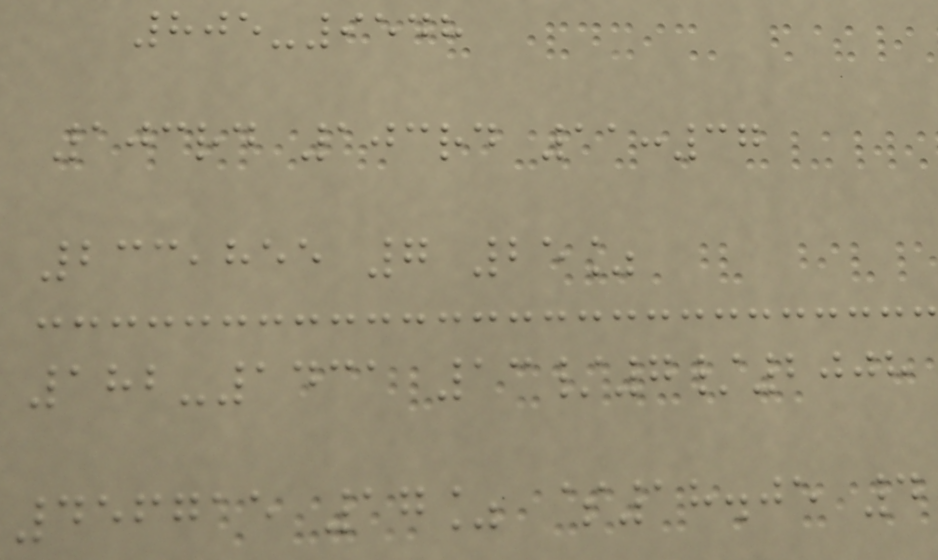805-9548
103rd 103rd 11:37
233,855 7 25%
182-1431 13/7/2008
456715 17% $18.05 4
